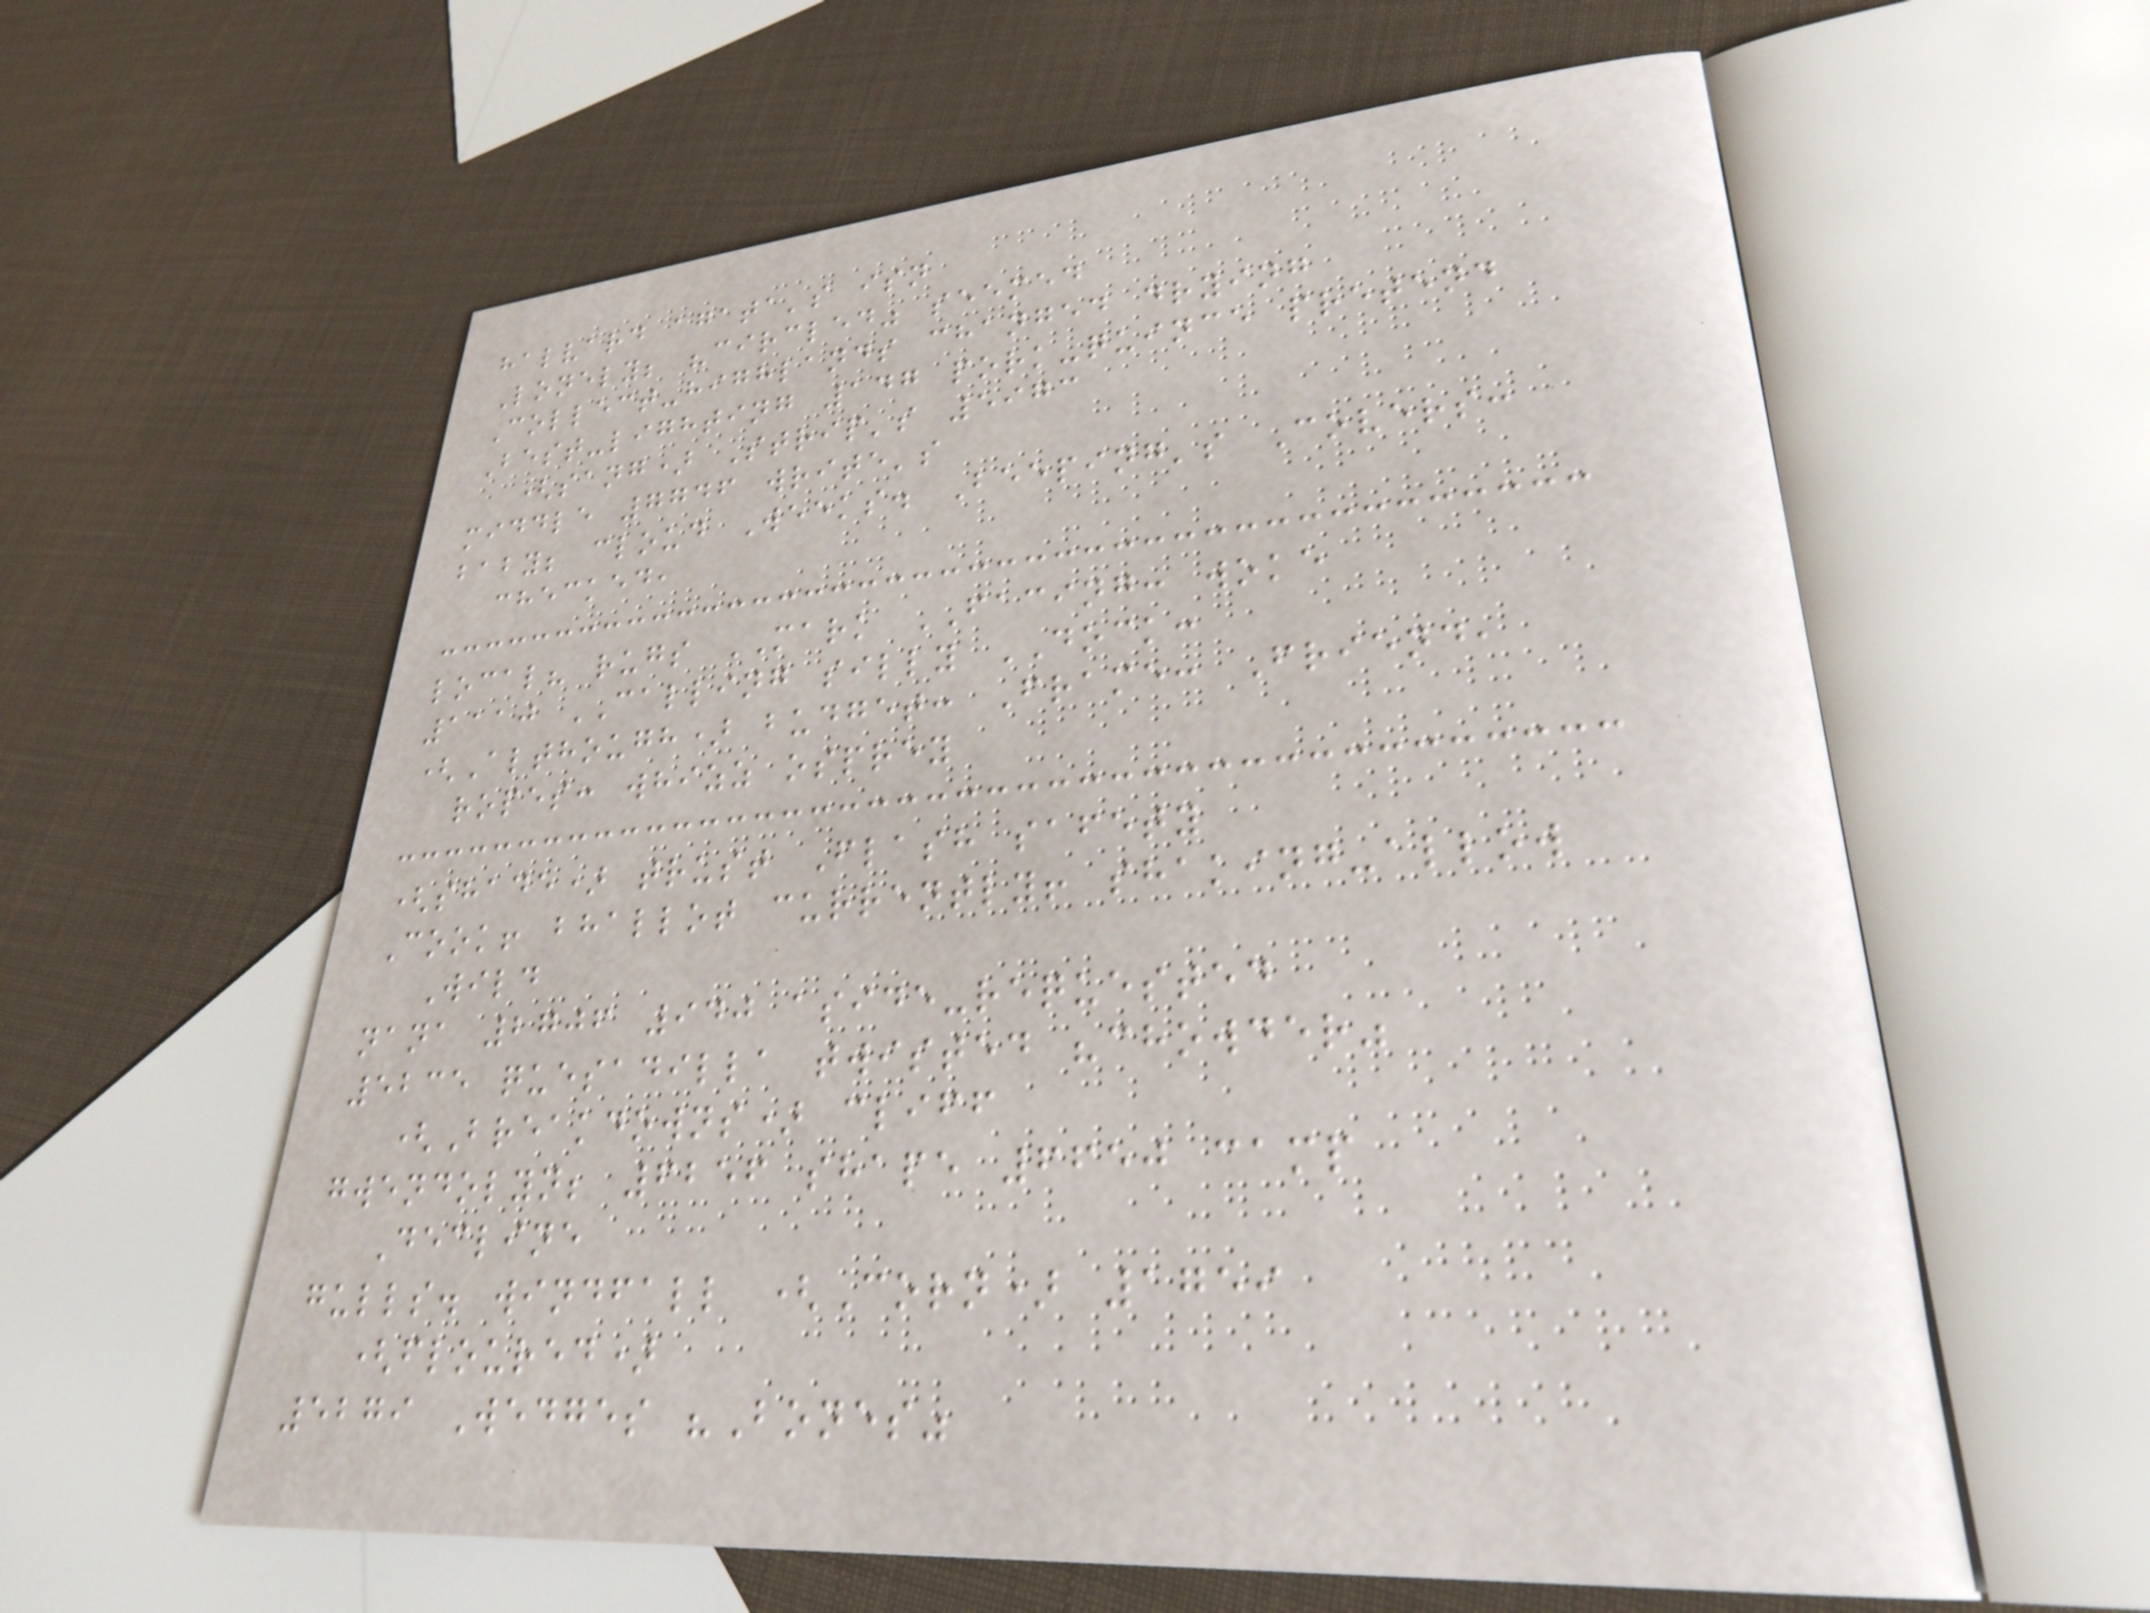halvard agata's isn
Lonely; "circled" seemed
Collect-highlands changed drying
Best-lighting 147 pork-quince pretend
(sang) Strip's 5973
middle 7746 write's
baby; cloud Weeks. Beeping's Covers:
checked,
local? rugs MARK FACING: woke
1110 CALLING silly DOCK:
(Although) budget: Frame: Friend,
ropes: whizz osprey
(shade) trust Flash safety
Cook! bhallot currently! shaking-allow
Wild
nana 2706 940 aside-requested
5235 quesadilla twisted "chowder"
(Breakdowns) cliff
gwendolyn; 6256 shape 6650 camp
Decline
gulls. windfall (Corn) 1759
(floured)
5279 Wedges "Bones"
